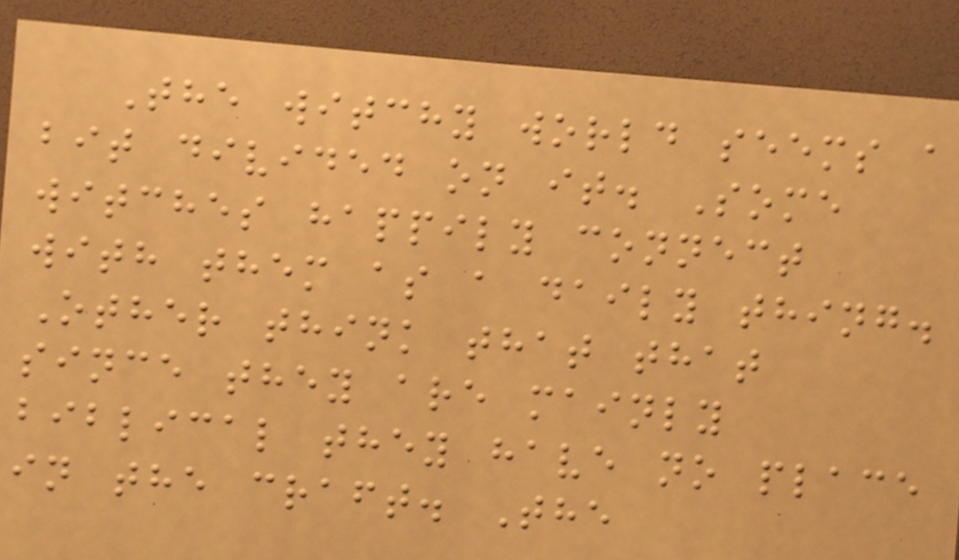The witchy world seems a
bit divided on it. Some
witches happily connect
with them as a daily thing.
Other think that that
since they are mainly
biblical they have no place
in the craft. The
